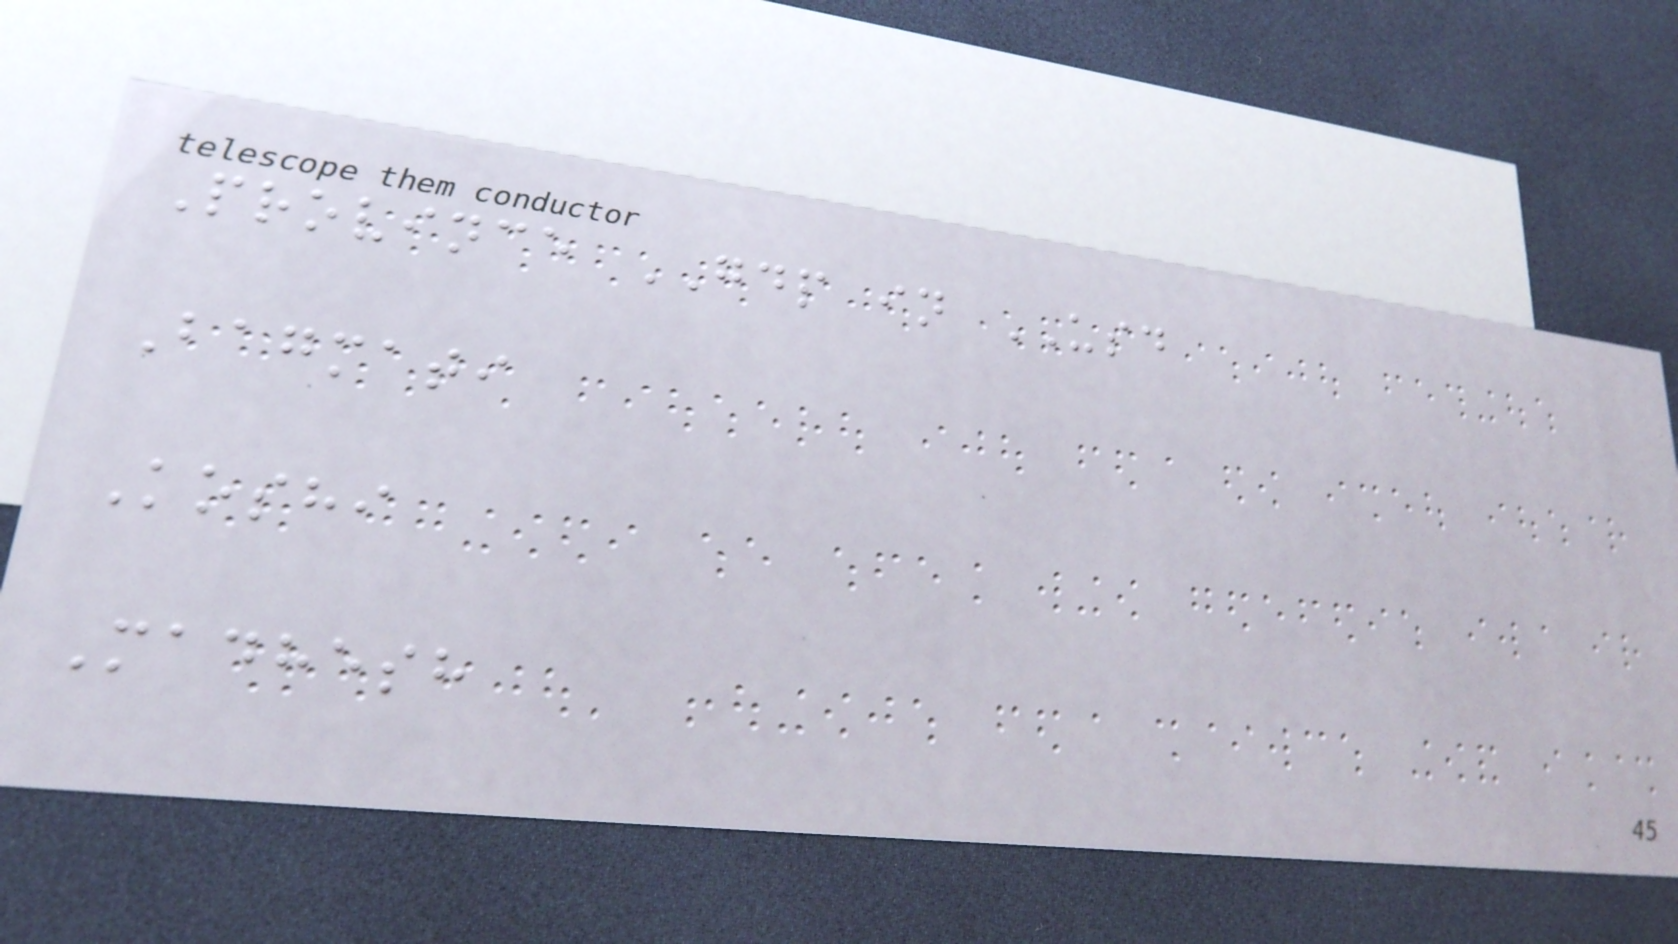Province GDP in USD
Bagmati
Koshi
Madhesh
